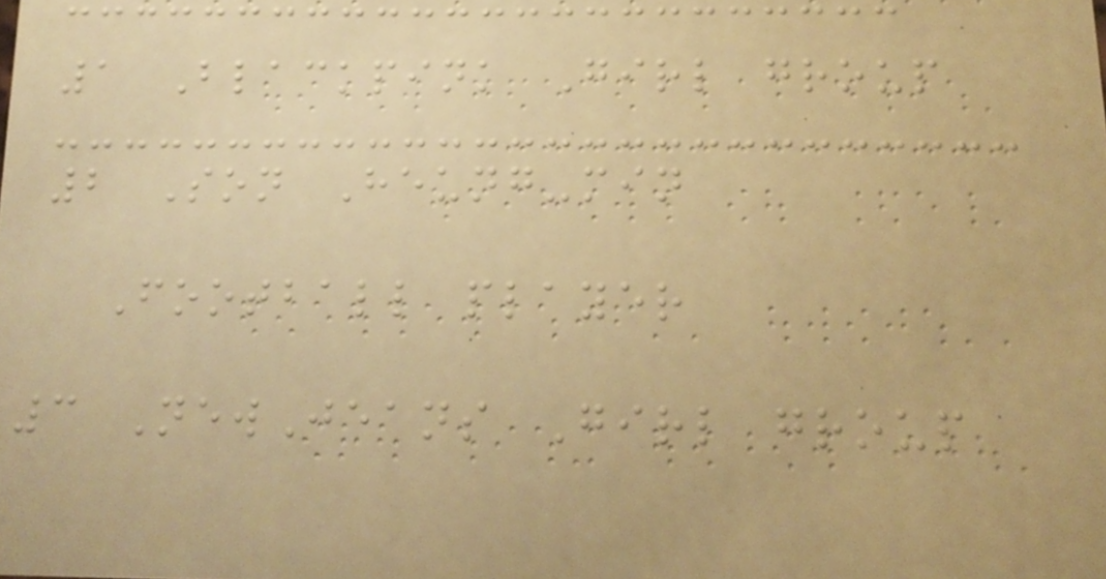1 Blackpink Girl group
2 Son Heung-min
Football player
3 NewJeans Girl group
